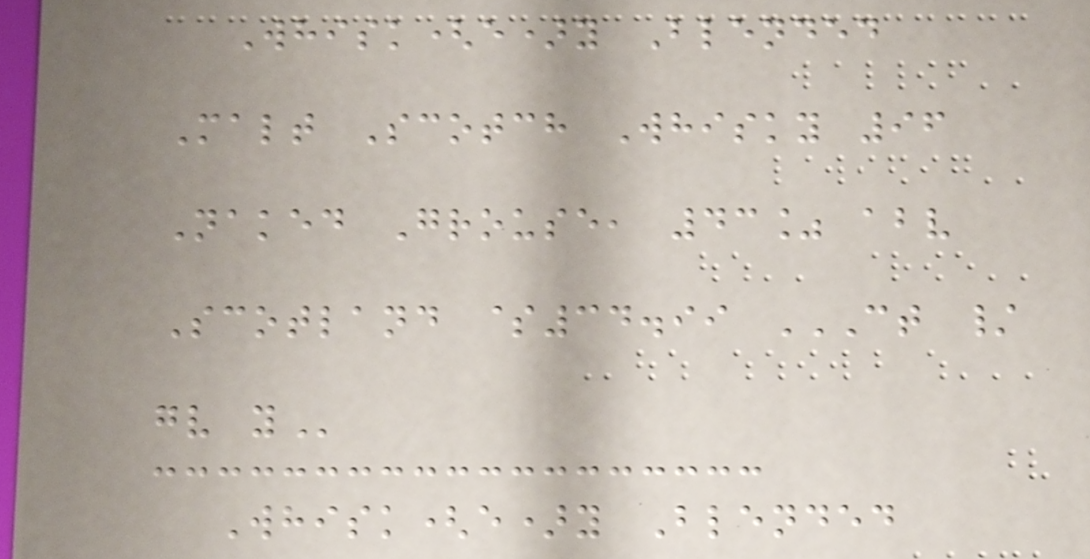Whisk(e)y Blended
Malt Scotch Whisky 96
Naked Grouse, 43% abv
Scotland $34.99 CT /
GV Y
Whisk(e)y Blended
